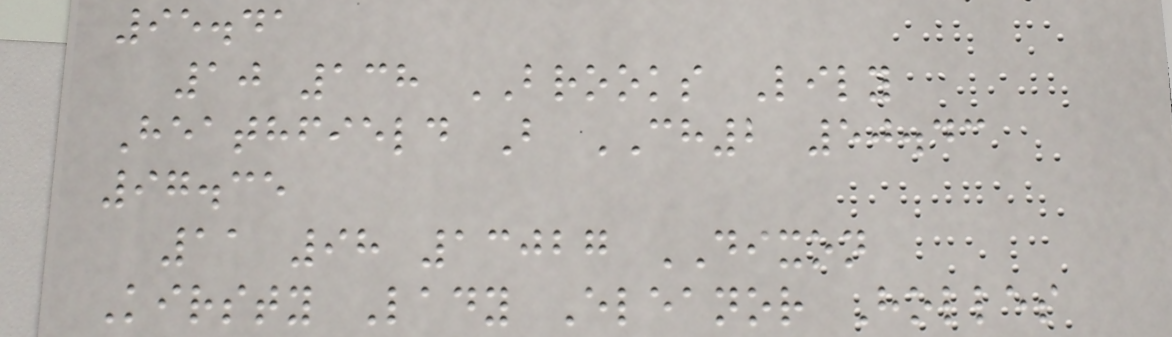95.41
10 138 BROOKS Lily
Heathfield B CH2 50.43
97.35
11 98 13027 DIXON
Kirsty Lady Eleanor Holles
